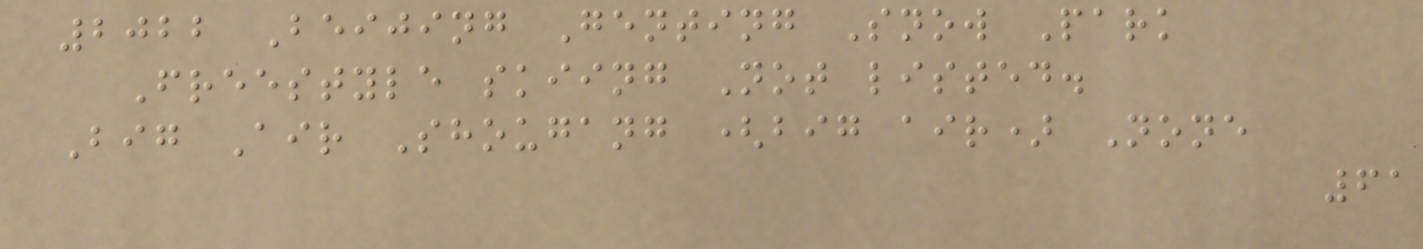2022 Beijing Genting Snow Park
Freestyle skiing Not listed.
Big Air Shougang (big air) None
61
